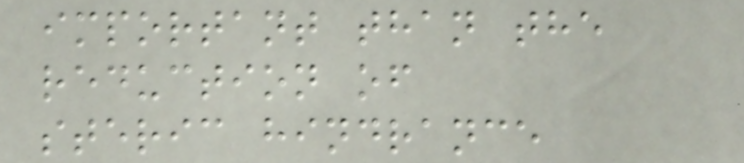important than the
reduction of
steric hindrance
